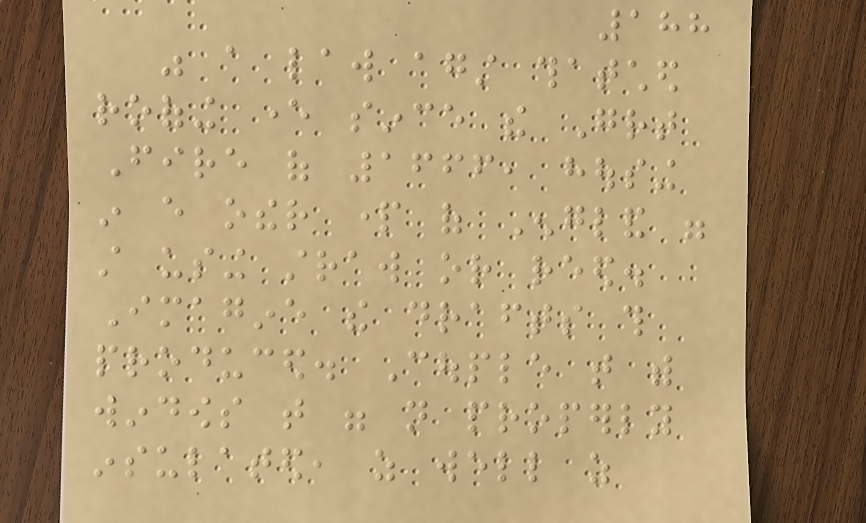188
was a law against thatched
roofing ever since the Great
Fire of 1666, housing
in every other part of England were
still using straw or reed.
Imagine the drafts this
produced. Couple that with
windows that were not properly
insulated, as well as
